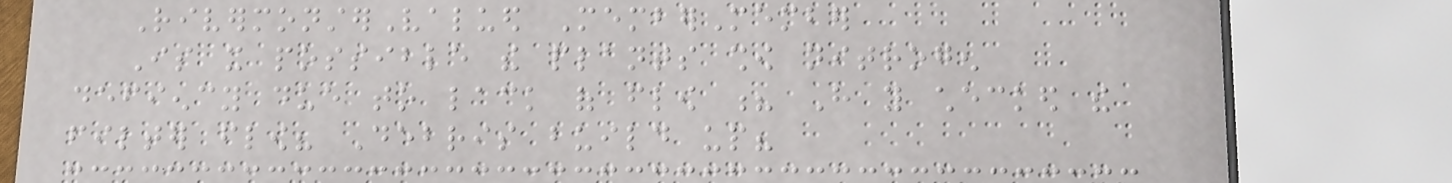RivermonsterValued MemberMember
Is it possible the plants show nitrogen
defiency due to lack of flow ? Have you checked the
filter flow? Debris build up?
